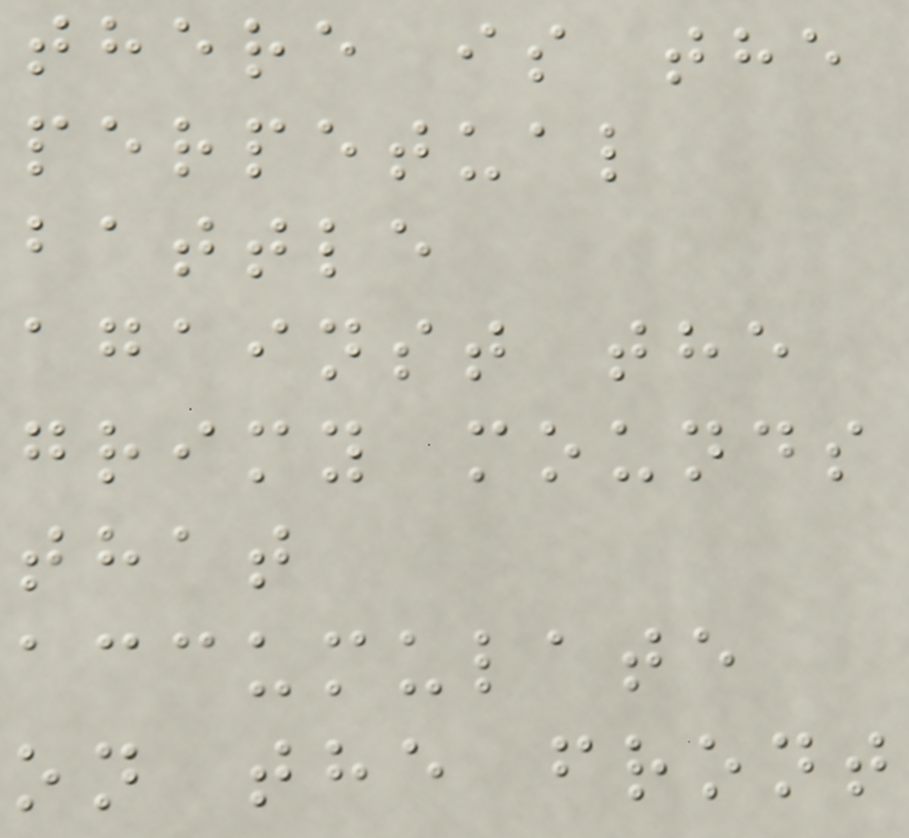there is the
perpetual
battle
against the
grimy mounds
that
accumulate
on the front
